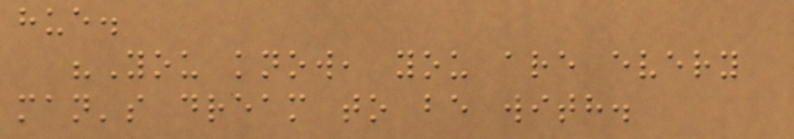hue.
"You know, you are every
man's dream to be with.
